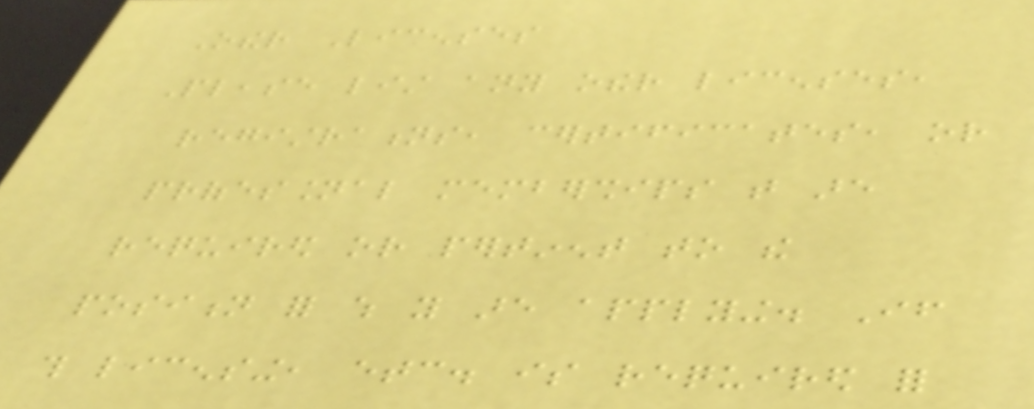Other Licenses
Please list any other licenses,
registrations, certificates, or
professional memberships that are
required or pertinent to the
position for which you are applying. If
this licensing, etc. is required for
